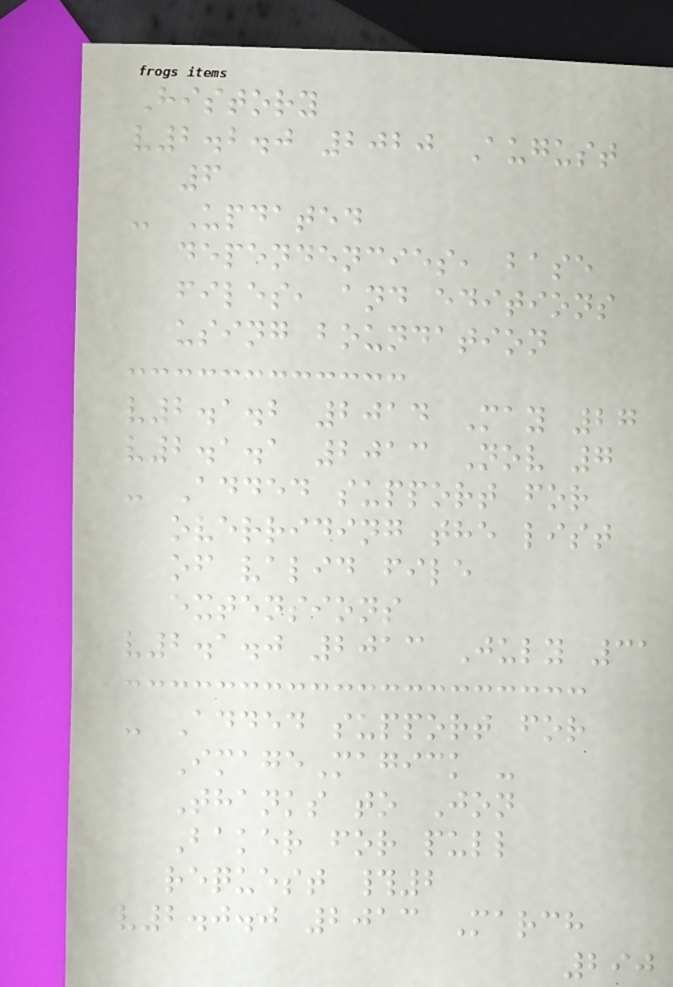History
v2.2.0 2020 August
6
- Updated
dependencies, base
files, and editions
using boundation
v2.1.2 2014 May 27
v2.1.1 2013 Nov 7
- Added support for
overriding the list
of valid file
extensions
v2.1.0 2013 July 31
- Added support for
ImageMagick -
Thanks to Jon
Baker for pull
request #2
v2.0.0 2013 March
290
